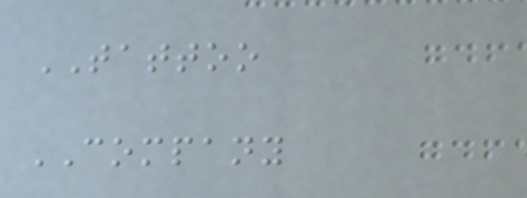TATTOO
COMPANY
